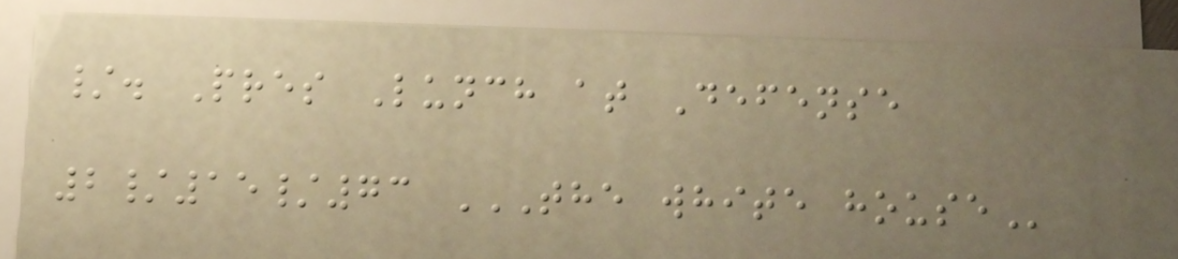/. Pres Lunch at Defense
2/15/73 THE WHITE HOUSE
